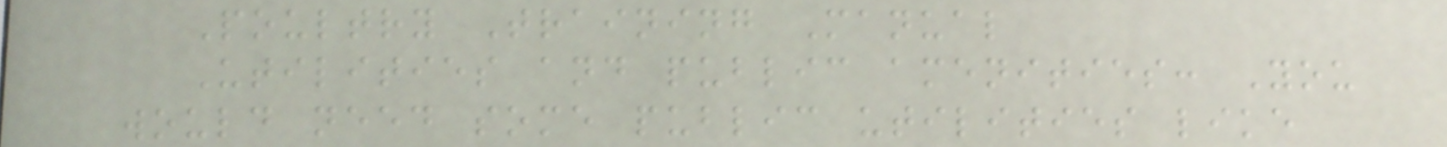Poultry Training Manual
Utilities and public amenities: You
would need some public utilities like
